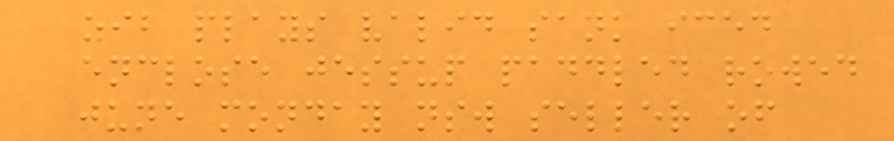zib plays valid sank iced
enclose jessup paddled rowed
june monday nsw seller of
